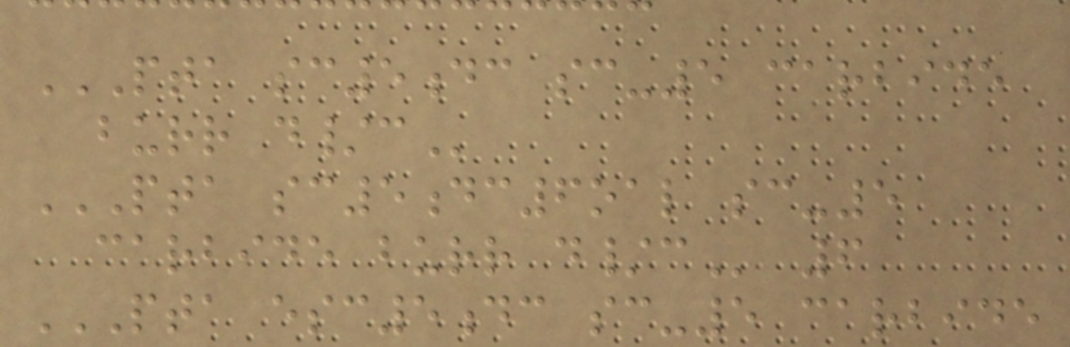PTA SC5DC SC-5 CARBIDE
BURR D/C
PTA SC5DC6OAL SC-5
CARBIDE BURR D/C 6
PTA ESC5DC SC-5 CARBIDE
